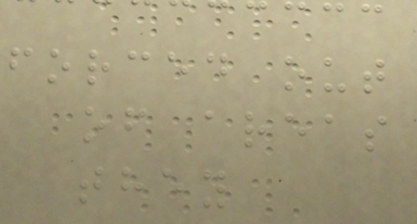forced out
of areas
they
